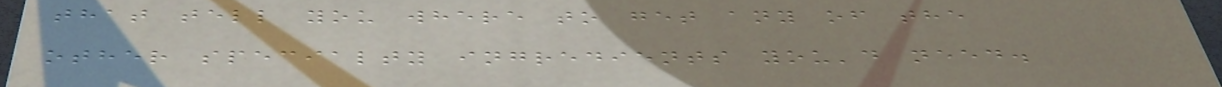that tell you where to get any of the
other specialty ingredients you'd need.
